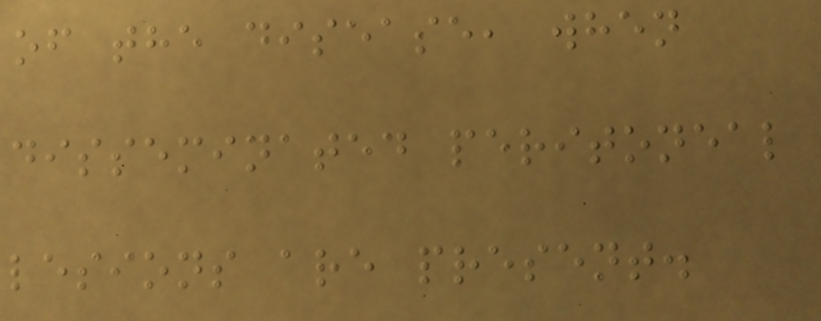of the disease, when
disseminated peritoneal
lesions are present.
